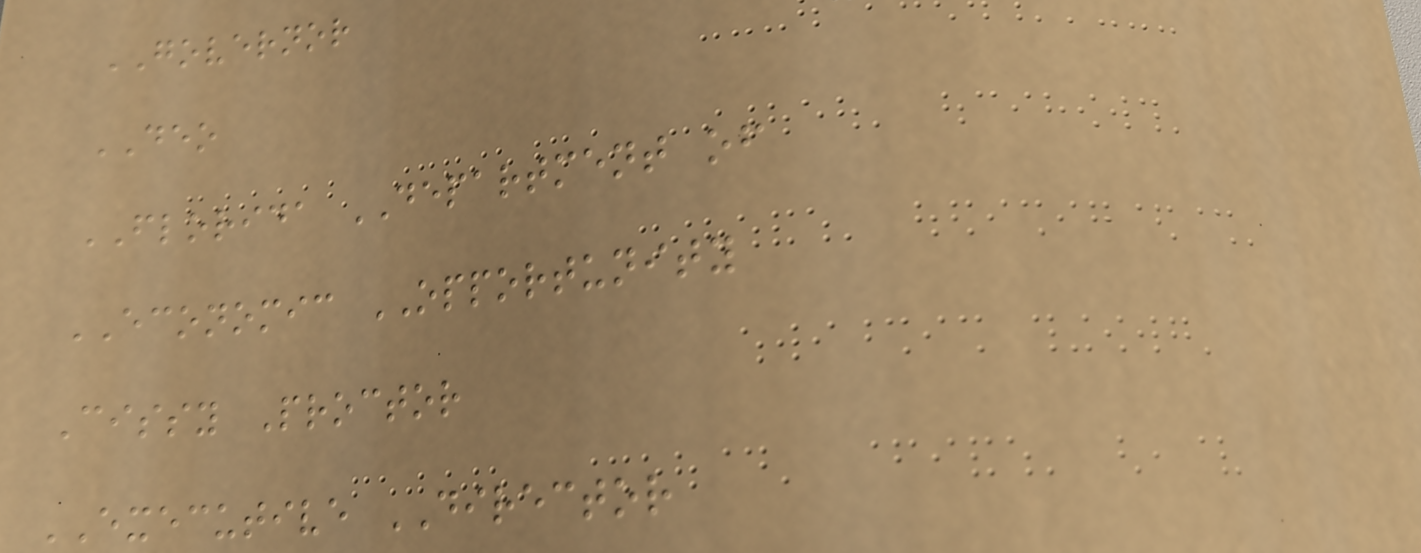GOVERNOR
DEO
FLORIDA DEPARTMENT of
ECONOMIC OPPORTUNITY
Cissy Proctor
EXECUTIVE DIRECTOR
